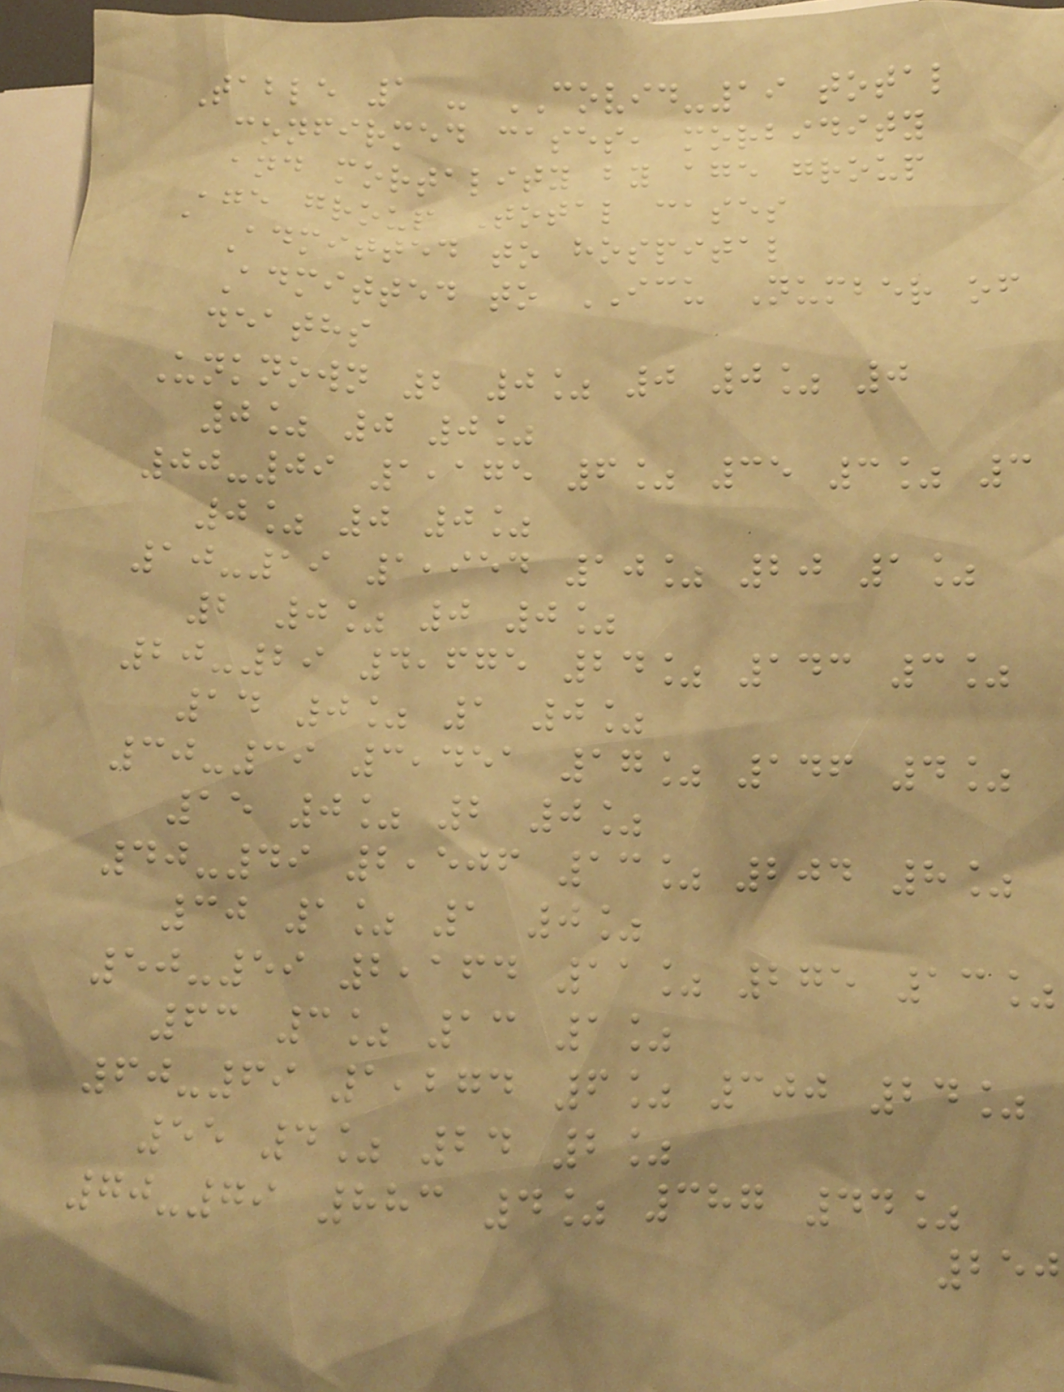Table 1 - COVID-19 total
confirmed cases, morbidity
and mortality by age group
Age group Total cases
Admitted to hospital
Admitted to ICU Number of
deaths
Unknown 2 0% 0 0% 0
0% 0 0%
00-09 1,175 6% 35 3% 3
0% 0 0%
10-19 1,954 10% 20 1%
2 0% 0 0%
20-29 4,675 24% 143 3%
14 0% 1 0%
30-39 3,451 17% 146 4%
15 0% 2 0%
40-49 2,506 13% 204 8%
30 1% 1 0%
50-59 2,164 11% 275 13%
63 3% 13 1%
60-69 1,274 6% 300 24%
55 4% 24 2%
70-79 883 4% 387 44%
250
